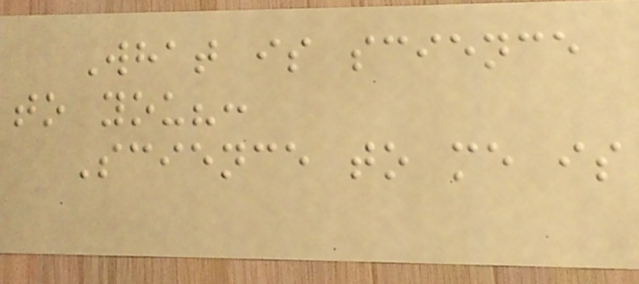What is science
to you?:
Science to me is
